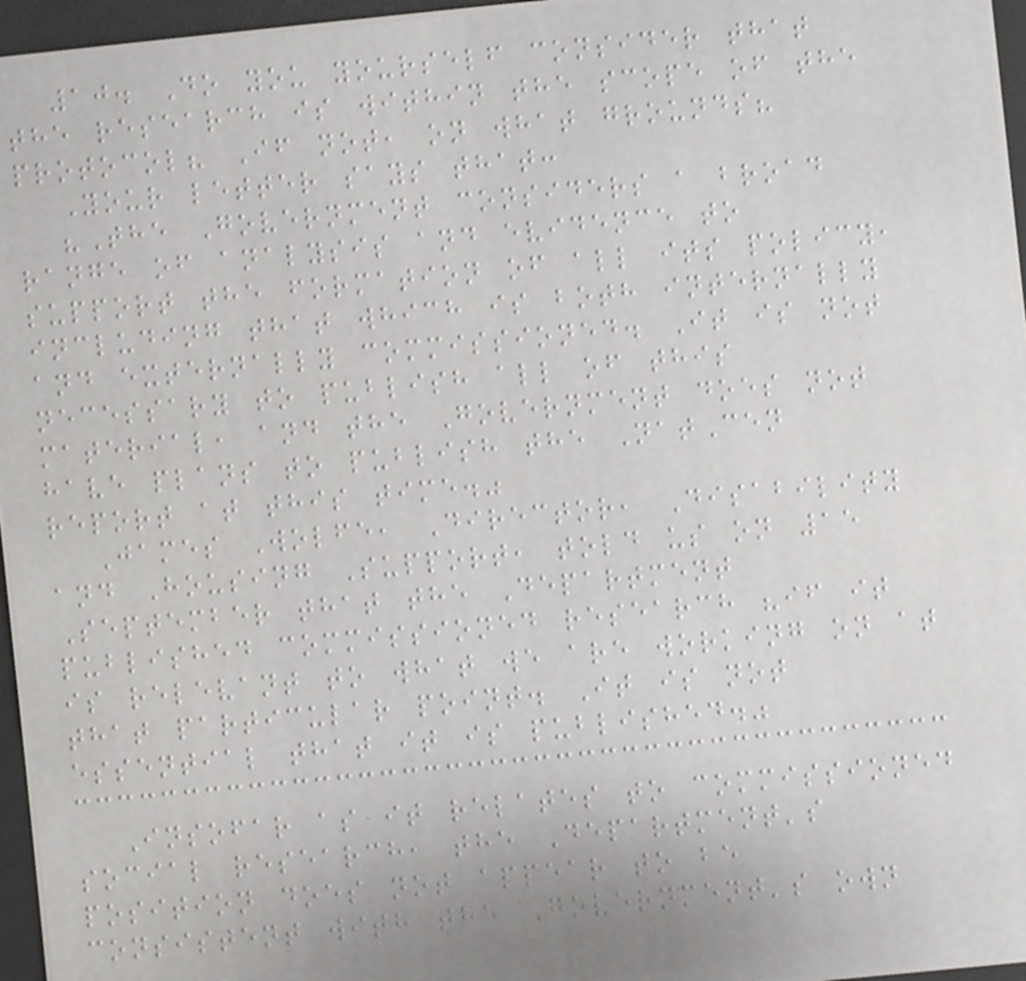10. Do you yourself consider that
the research is within the scope of the
protocol? If not, on what grounds?
Your letter says that:
"The Government considers a broad
range of analysis and evidence to
support the formation of all its policy,
including that which is both internally
and externally commissioned. It is not
necessary to publish all of this
material, and the Government does not
have plans to publish the NatCen
report at this time."
James Wolfe, Director, Disability
and Housing Support, told us on 15
September that the Department
published commissioned research "if it
is relevant to what we are working on at
that particular point. It is not
essential that it is published."
Insofar as it relates to commissioned
social research, the Department's
position does not appear to be
consistent with the Government's own
